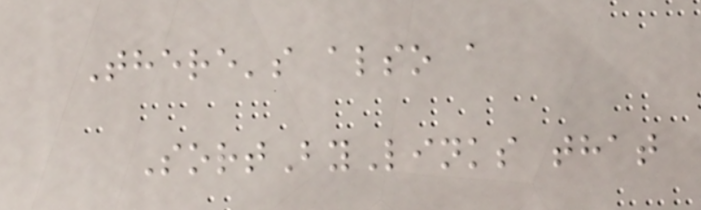There's also a
SortByLinks that
